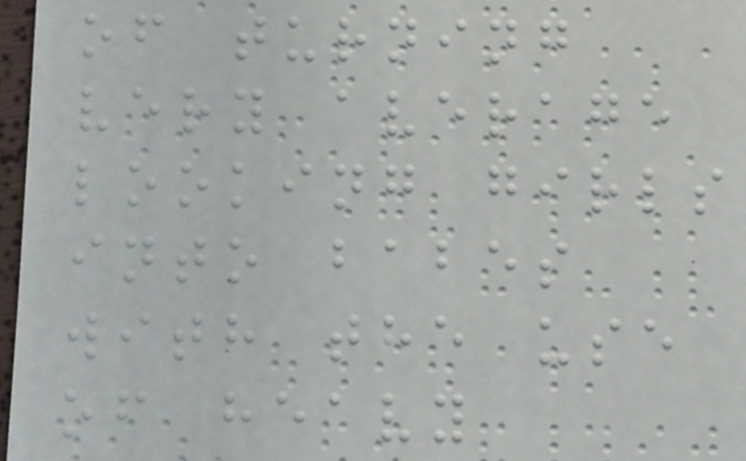of turning
very average
looking girls
into babes
with the use
of heavy
